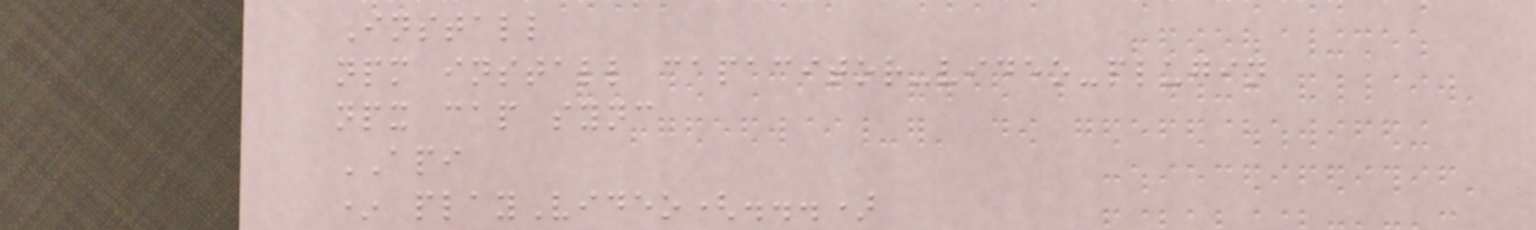Install
npm install capacitor-video-plugin
npx cap sync
API
* playVideo(...)
